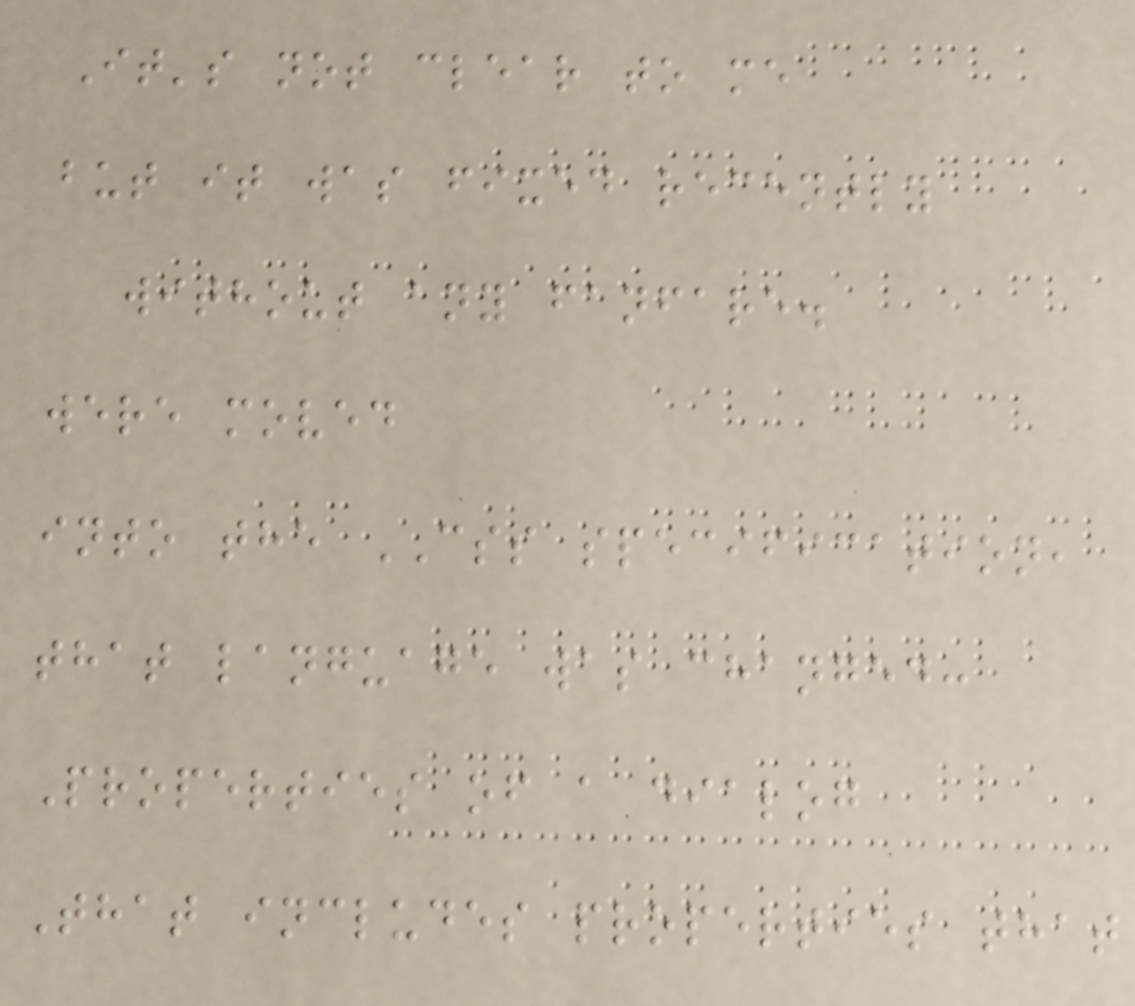It's not clear to me
but it was fixed recently
without any fanfare.
were moved
into the CSS specification,
that language was changed:
Properties of a dialog
That includes properties that
